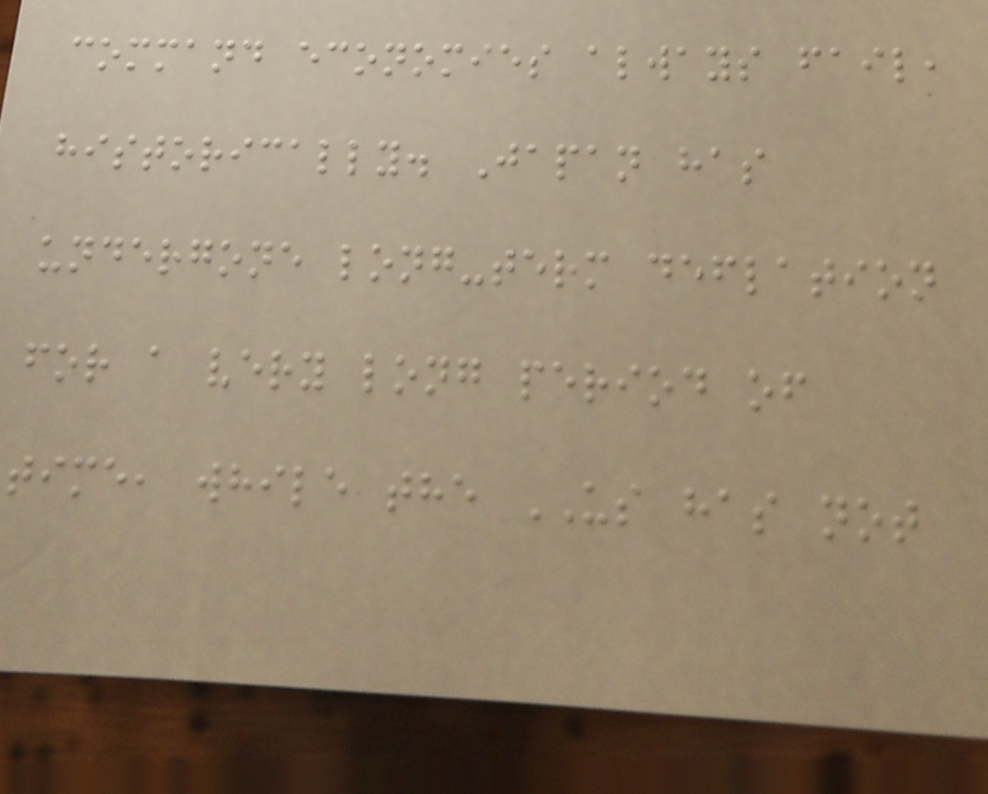command economies always fail,
historically. Japan has
undergone long-term deflation
for a very long period of
time, while the US has not
